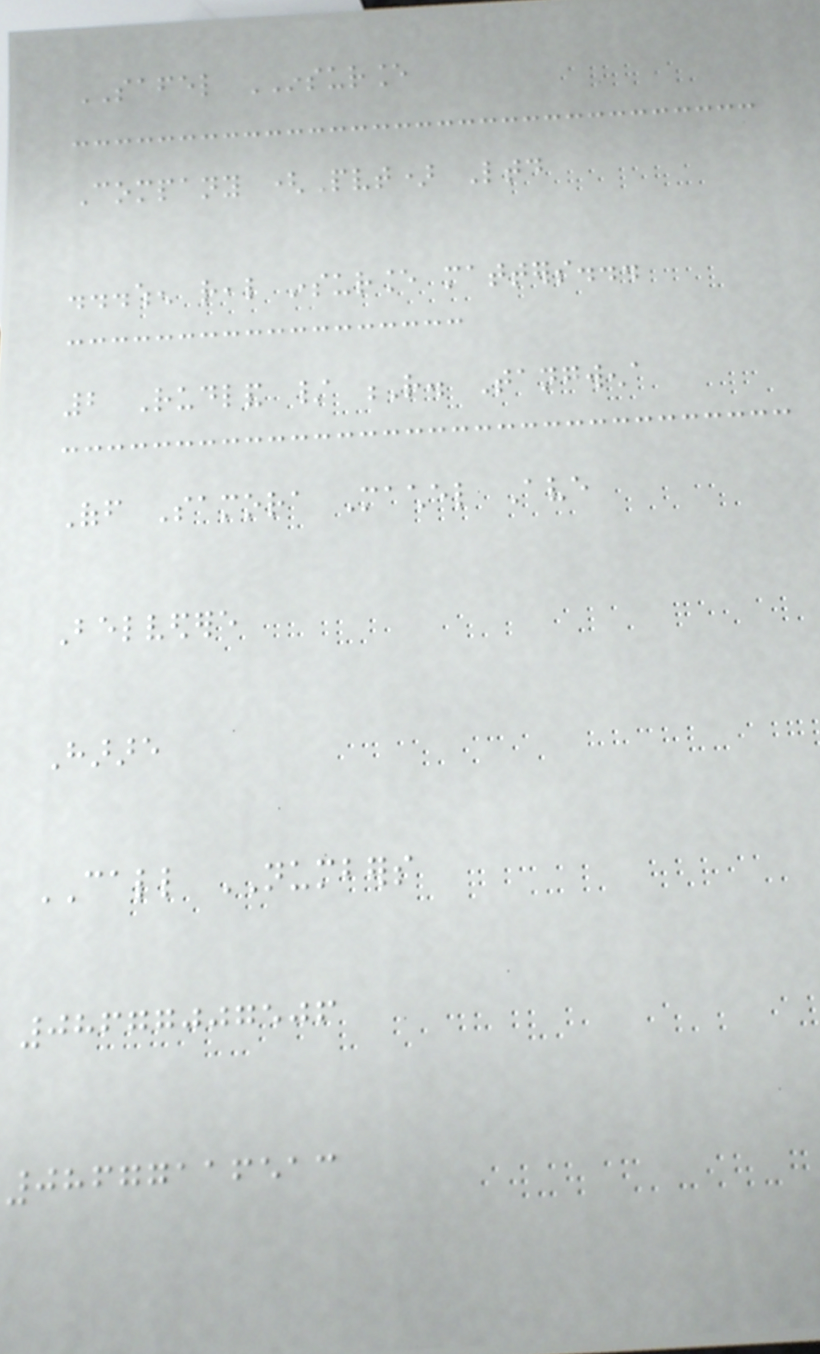SAFEL INSURANCE
Company (Pvt) Ltd
...when real insurance matters...
2 Rudland / R. Tangwena
Off Samora Machel Ave
Belvedere
Harare
CALL NUMBERS
08677007506
08677116513
